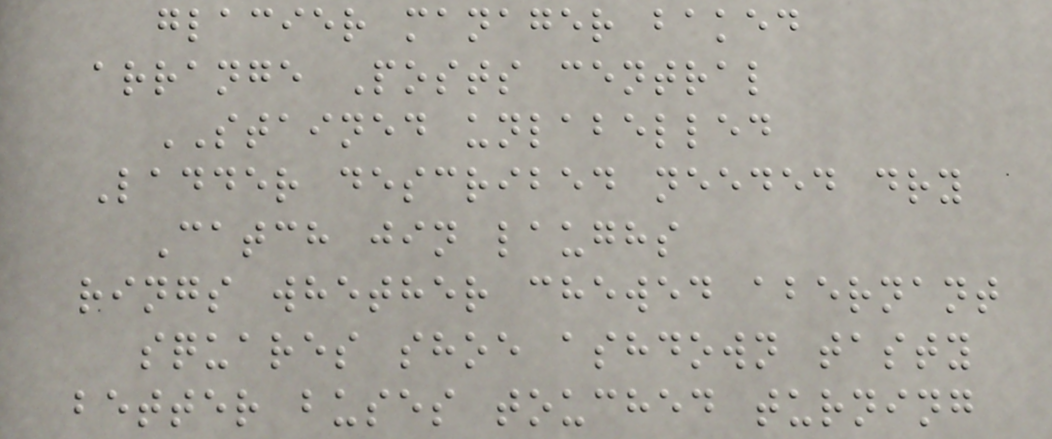glacier manager baked
arrange Posts central
STAINED unlabelled
Ladder described needed dry
Catch jin laughs
rings whether chewed abernant
squares shoe ashdown tasty
better buses touched turning
